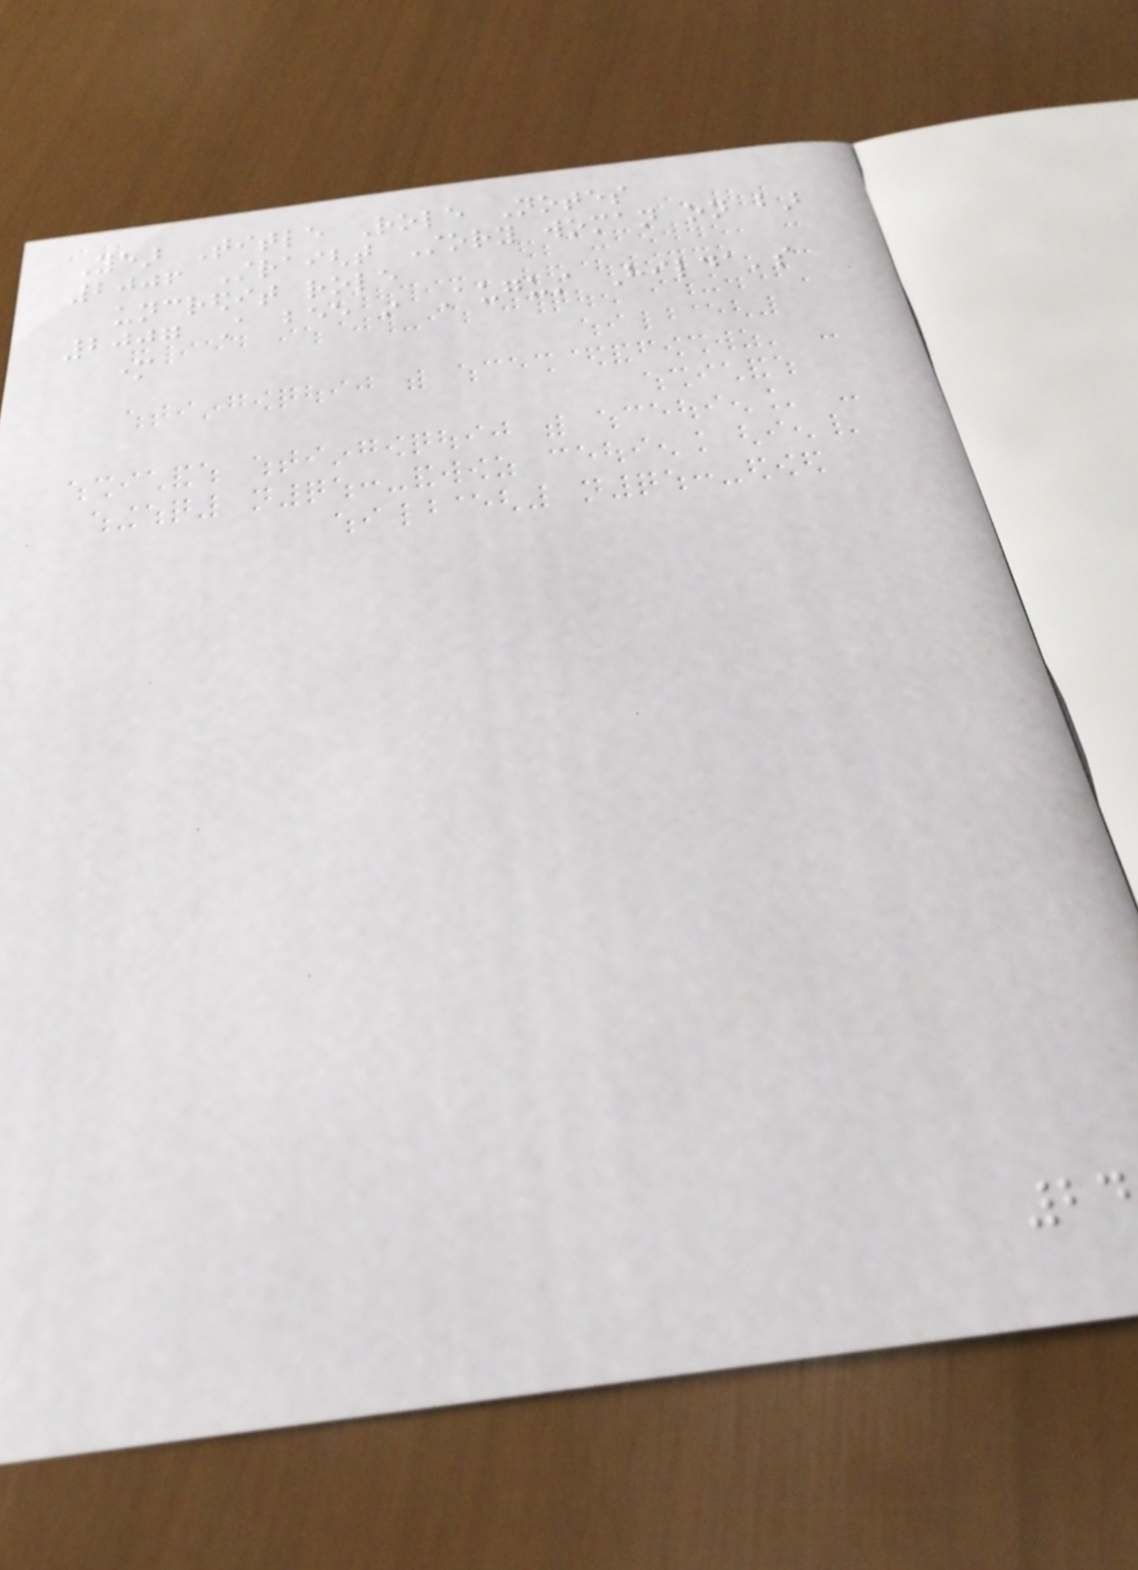Year Title Role Notes
2006 Straight Story woman on bar
uncredit role
2007 A bee in August Hilda's
mother
24
